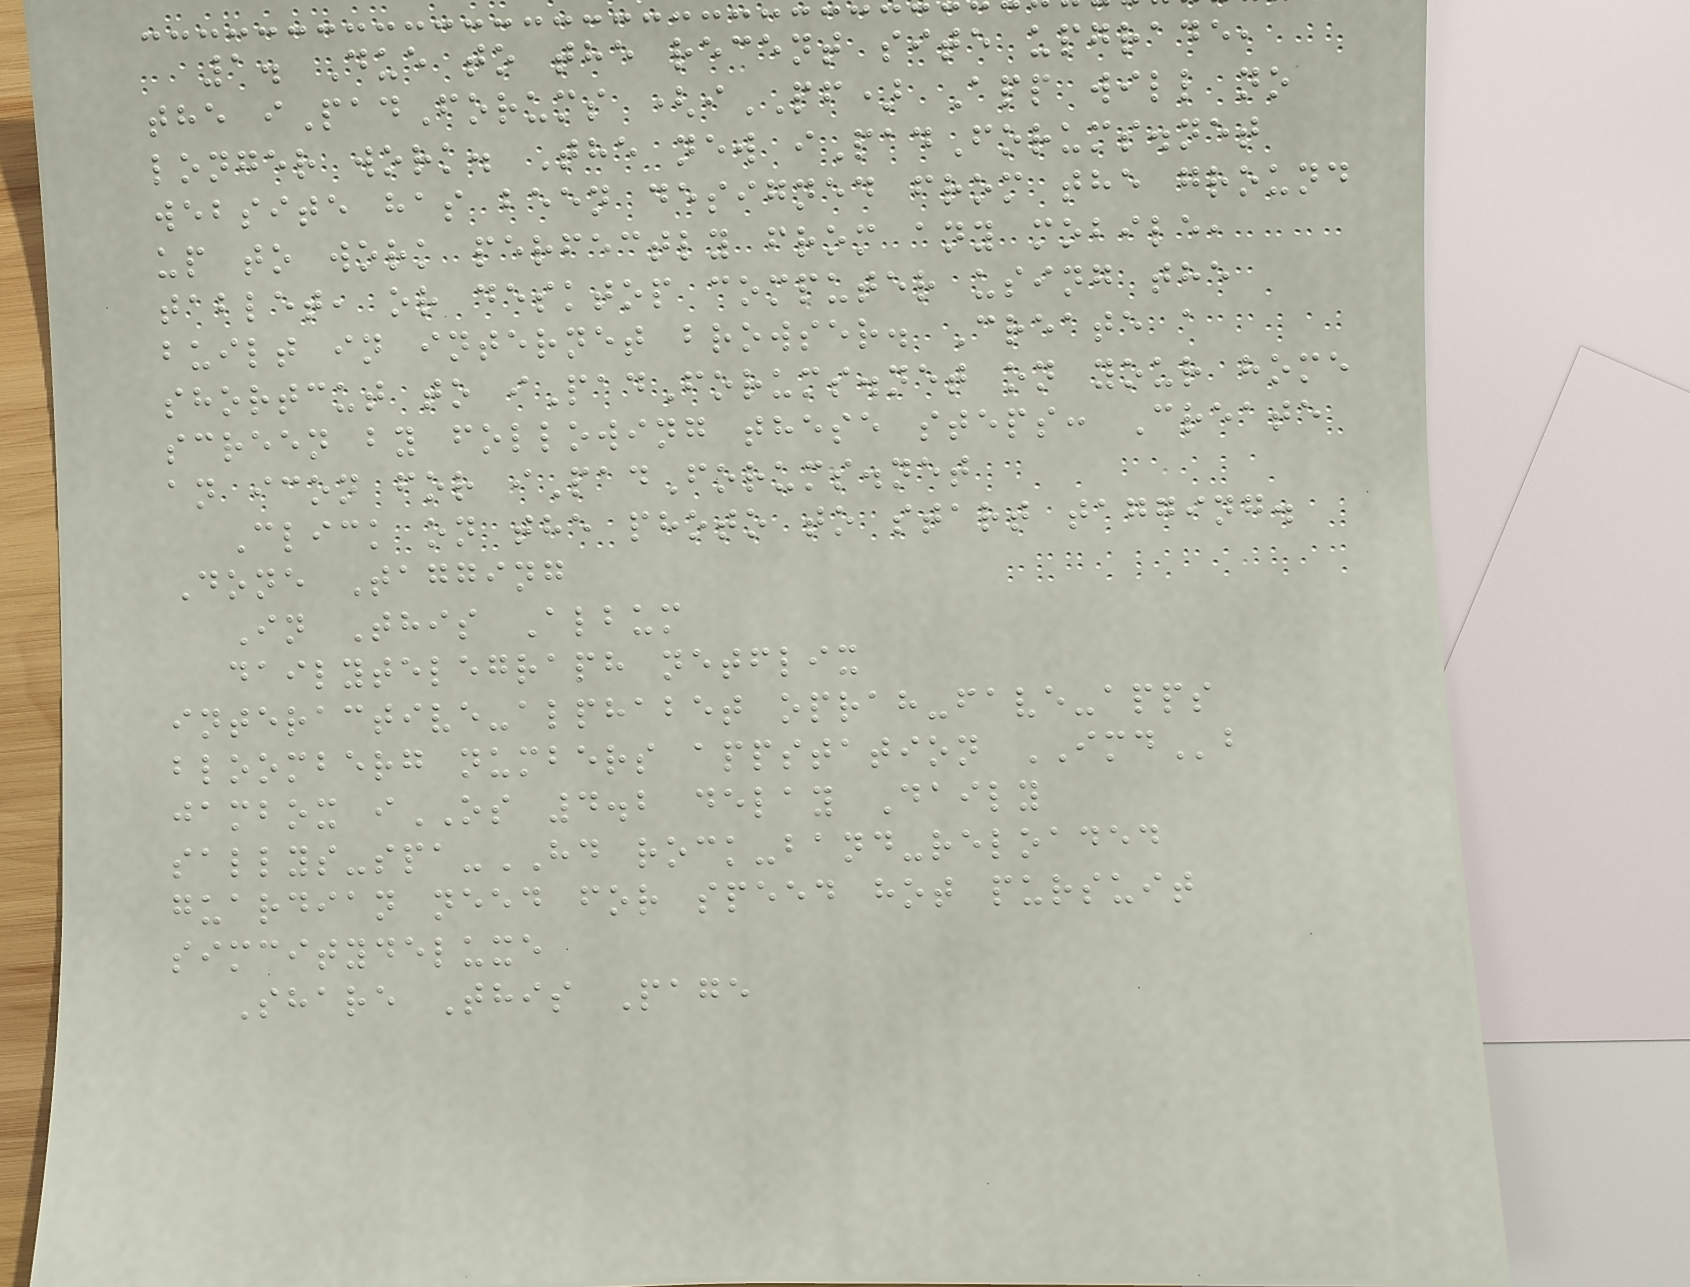1. Due to the recent site upgrade,
the iPadForums (iPF) App will no
longer work. The new iPadForums.net
website has been designed from the ground
up to work perfectly from any mobile,
tablet, or desktop computer using the
built in internet browser. Create a
shortcut to iPadForums.net on your home
screen by following these steps: Create
an icon for iPadForums.net
Click on the photo to start tagging.
Done Tagging
In This Album
dailytelegraph netflix
interactive-alphabet oprah-fave-apps
bloomberg numbers appstation IMDb
jambox iOS 4.2 delay Daily
sallys-spa-HD rock-band-reloaded
guardian need for speed hot pursuit
simcitydeluxe
Share This Page
